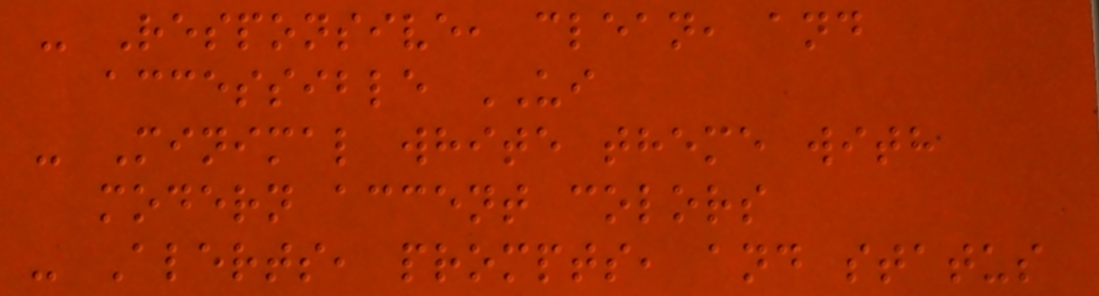- Responsive, clean, and
accessible UI
- Minimal white theme with
modern accent colors
- Alerts, prompts, and status
